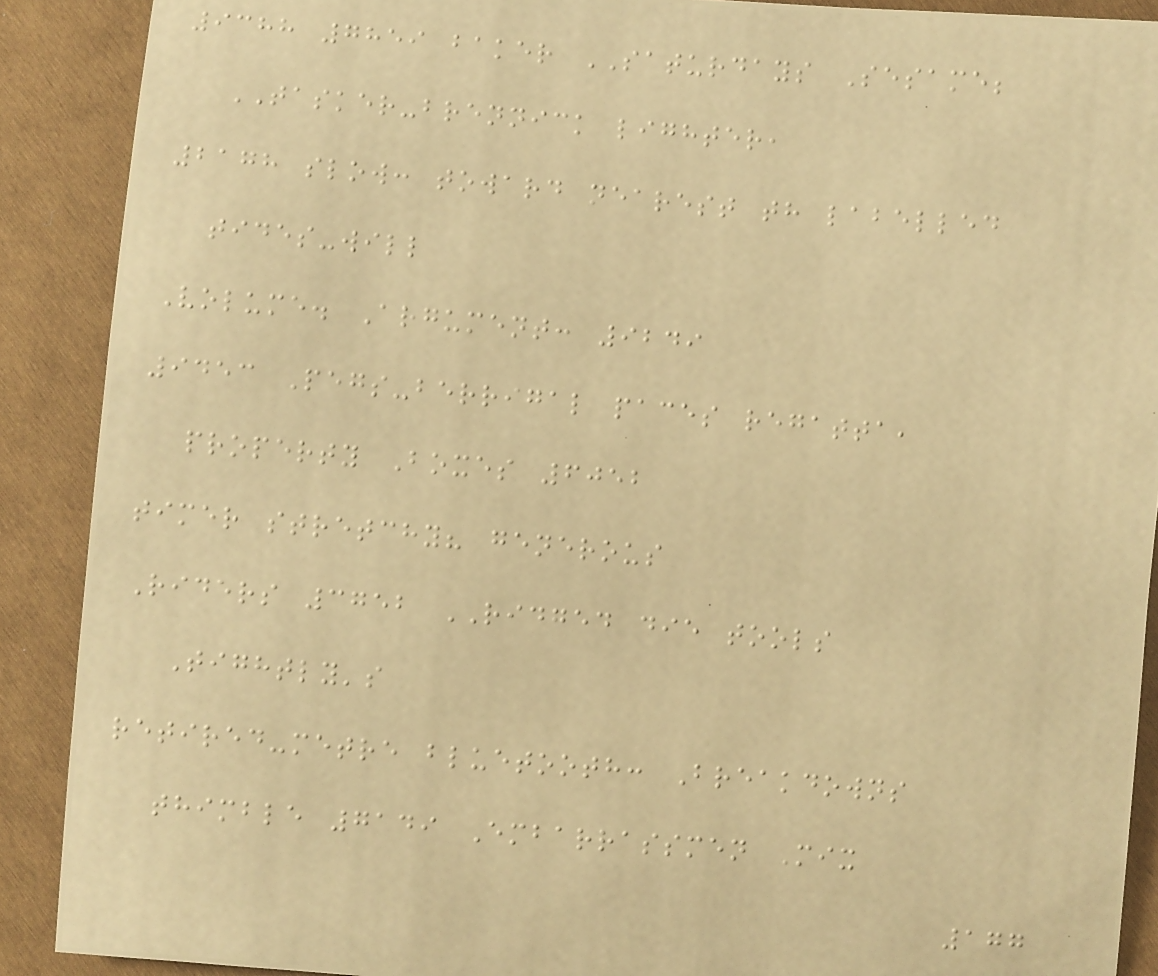9388 7859 baker SATURDAYS Sesame;
TASKER-brennick lighter,
2178 slow: toward nearest th labelled
tides-will
Volume. Argument: 9249
9453 Pegs-berrigal paces regatta,
property Boxes 6052
timer stretchy? generous
Riders 3752 RIDGED die tools
Tightly's
retired-metre bluetooth: Breakdowns
thimble 7149 Embarrassmen Mix
177
